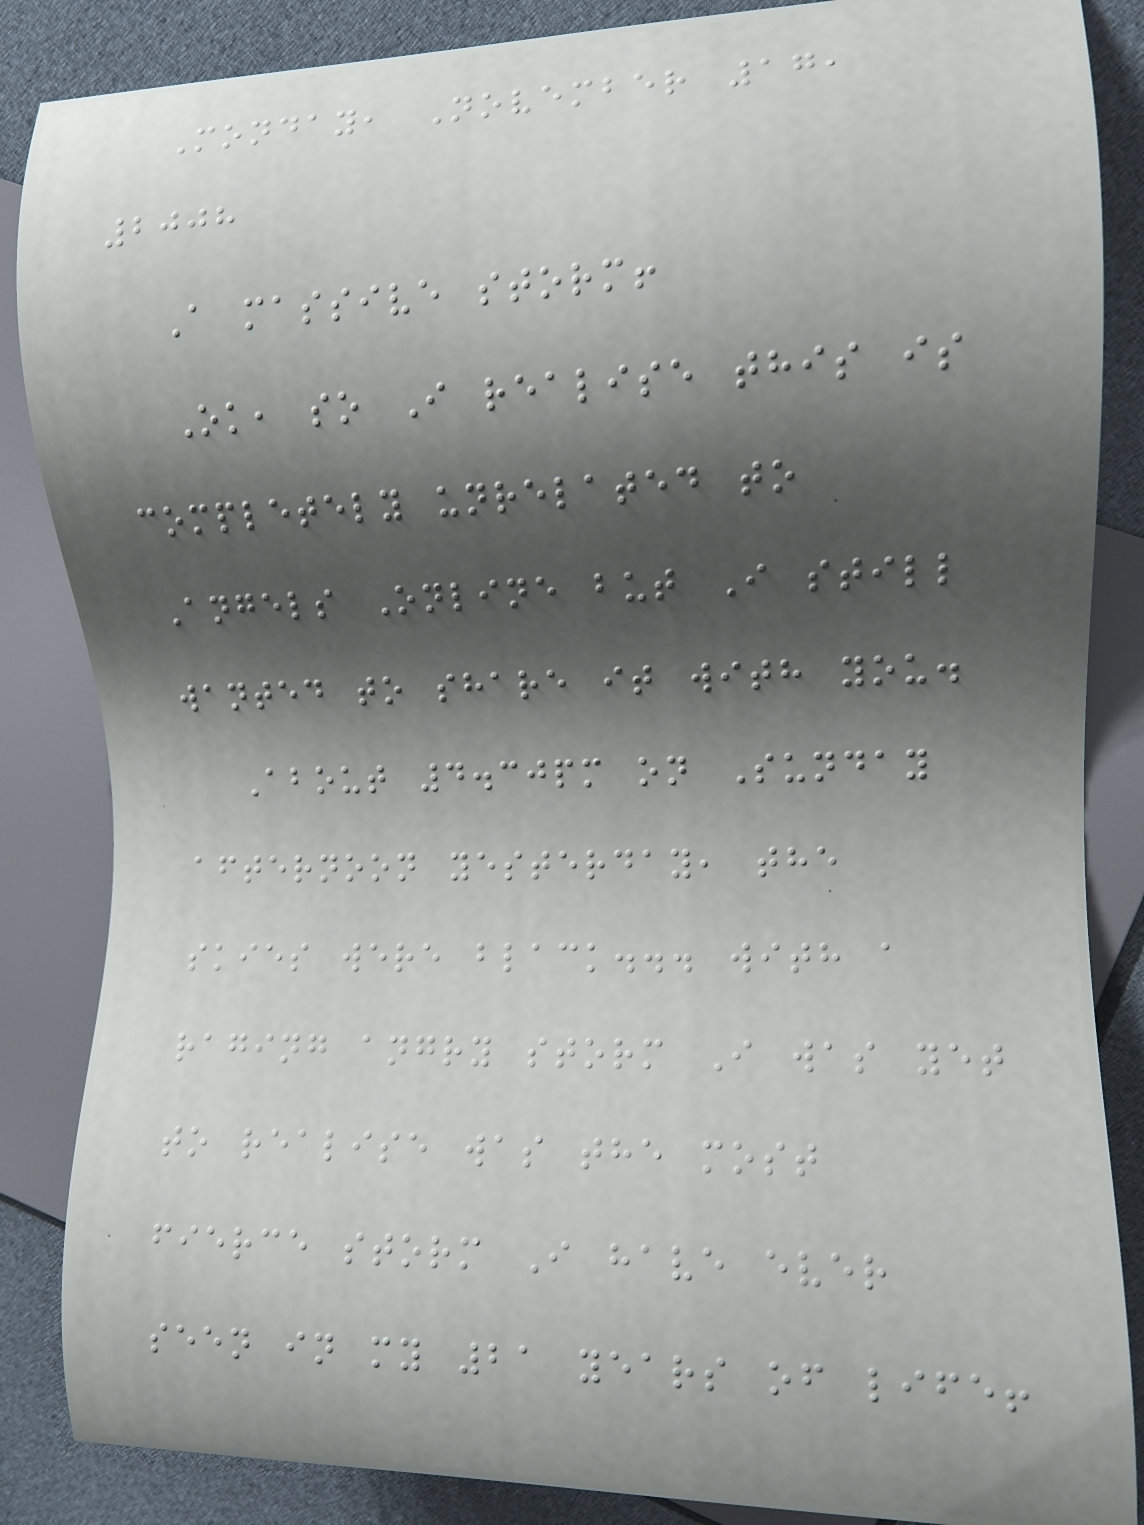Monday, November 17,
2008
A massive storm!
Ok, so I realise this is
completely unrelated to
Angels Online but I still
wanted to share it with you.
About 4.30pm on Sunday
afternoon yesterday, the
skies were black... with a
raging angry storm I was yet
to realise was the most
fierce storm I have ever
seen in my 21 years of life!
